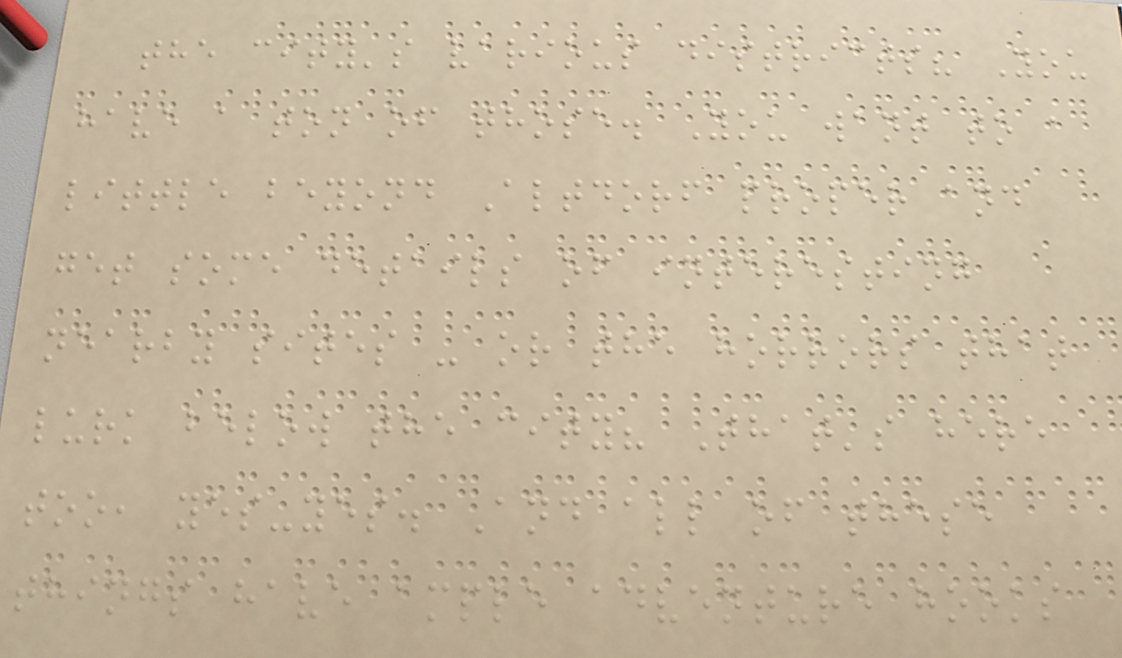the city's various districts? You
have a ton of those. You want to a
little beyond Altdorf proper and
get some details of interesting
nearby sites - or the horrors that
lurk below the city? That's here
too, yes-yes. And all of these
things have ample adventure hooks
